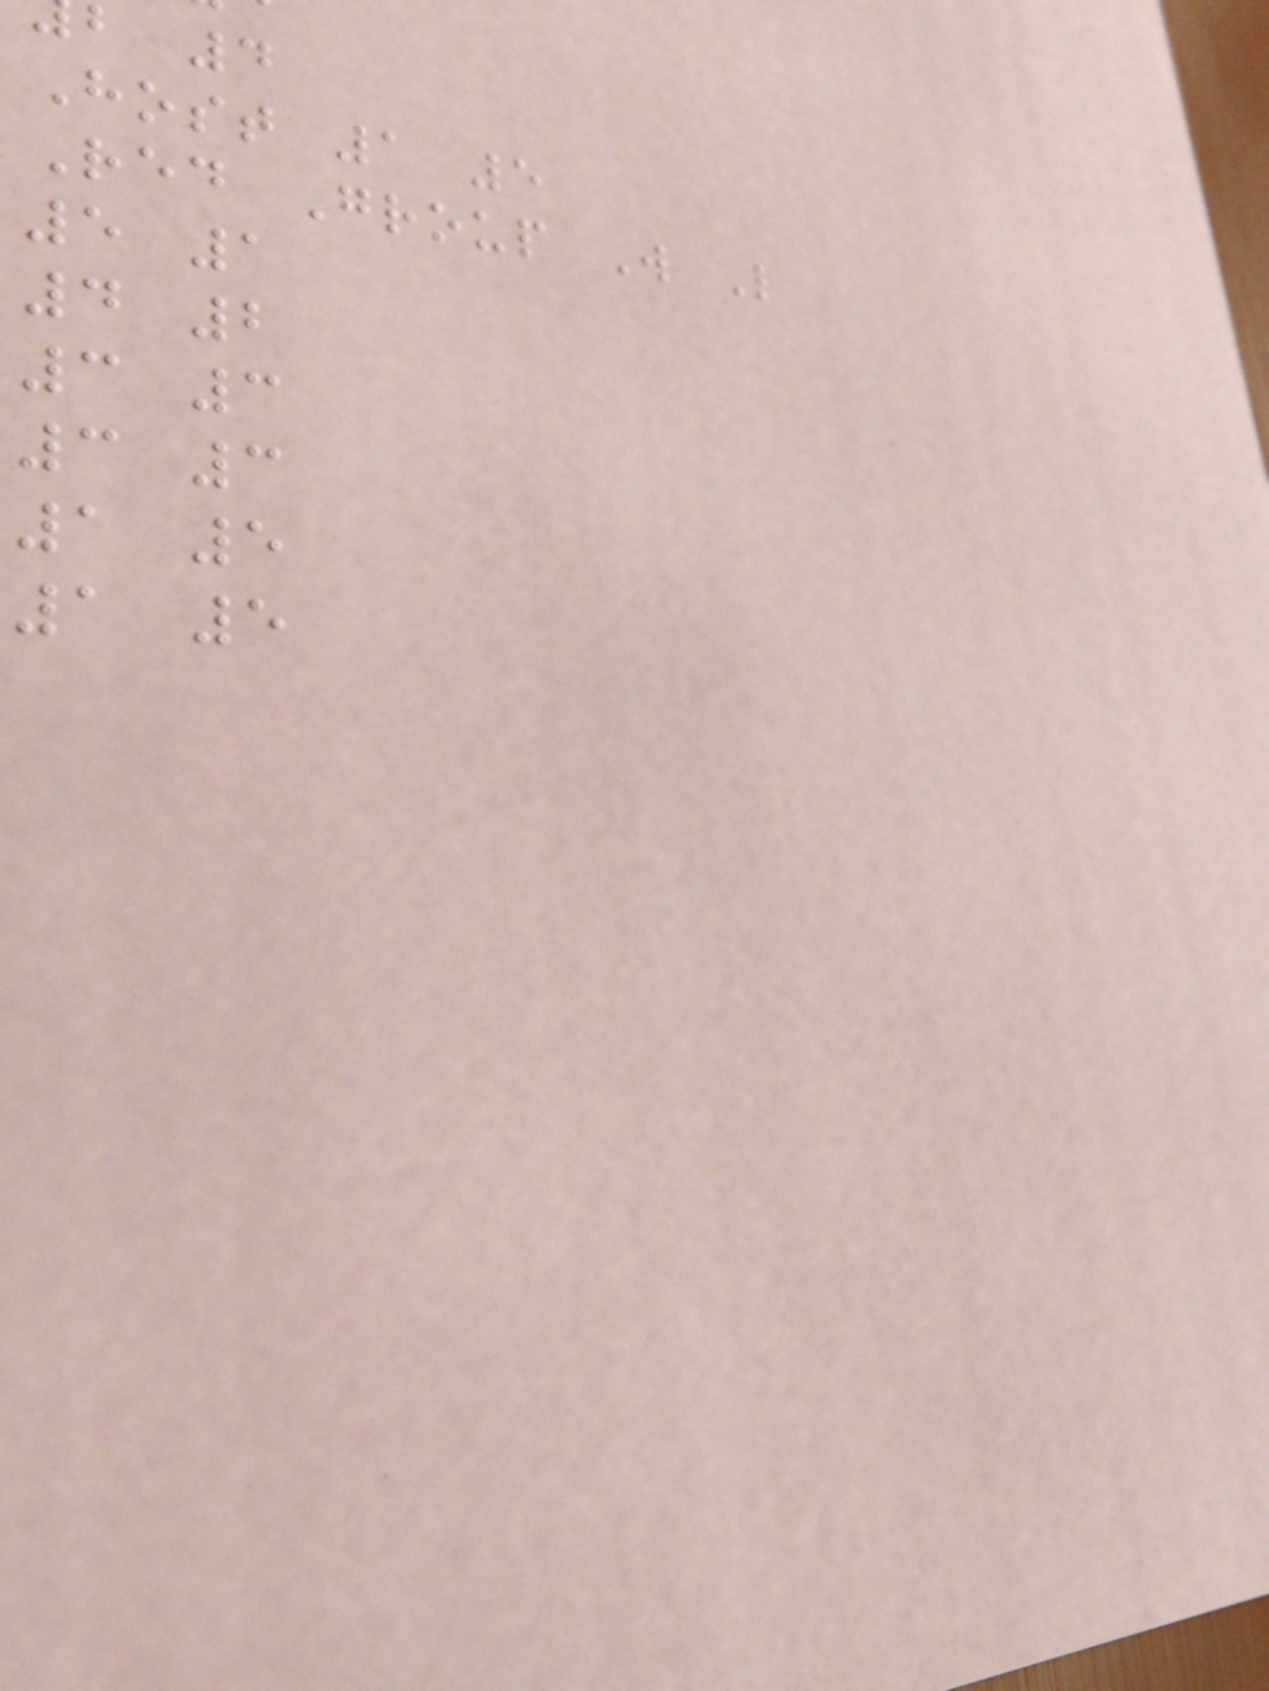b 4
Host 1 5
Red Group W L
5 1
4 2
3 3
3 3
1 5
1 5
